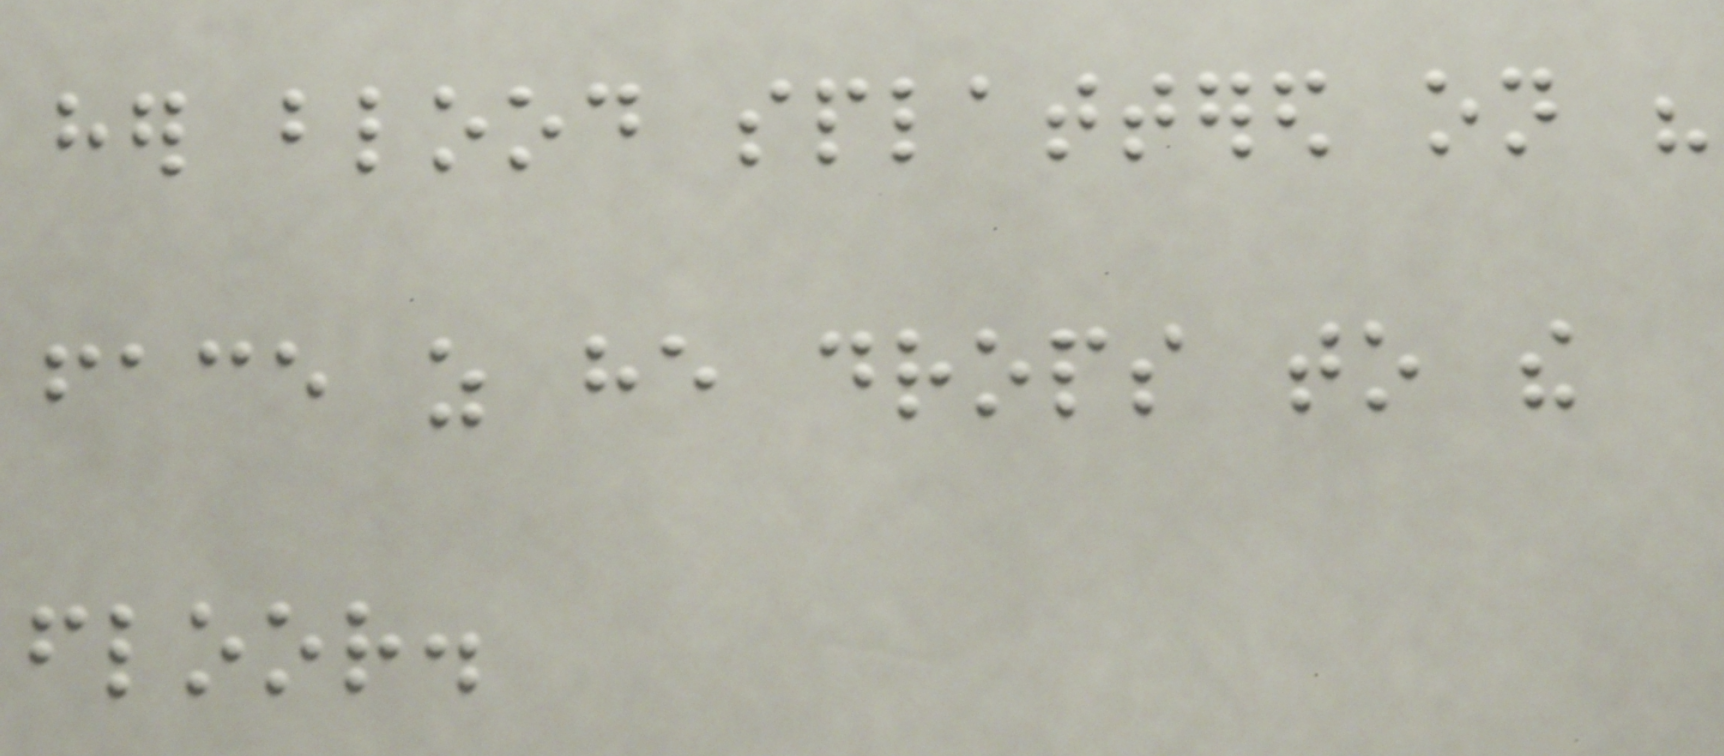her blood splattered on his
face as he drops to the
floor.
